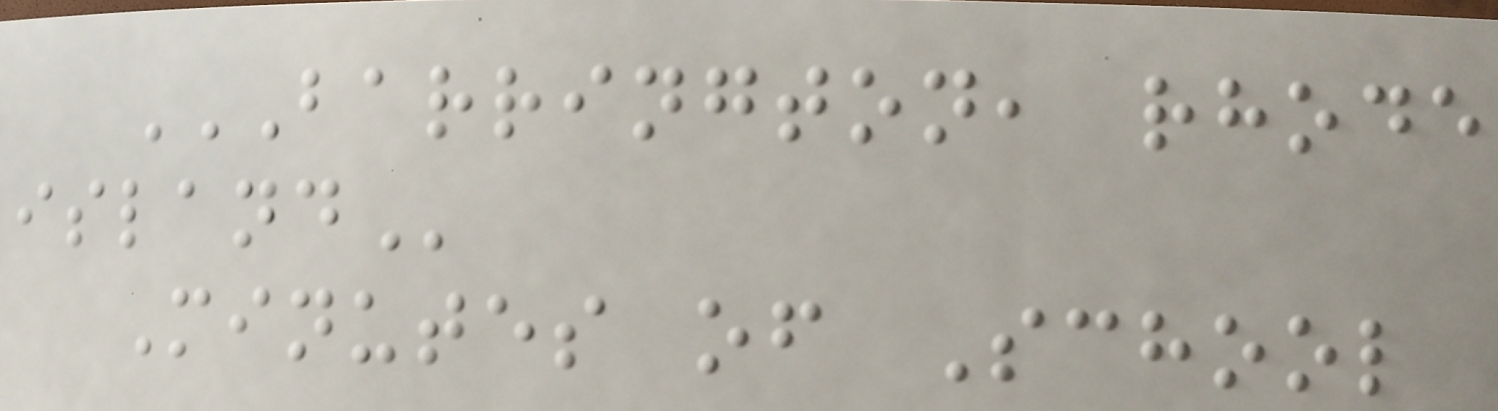BARRINGTON, RHODE
ISLAND
Minutes of School
